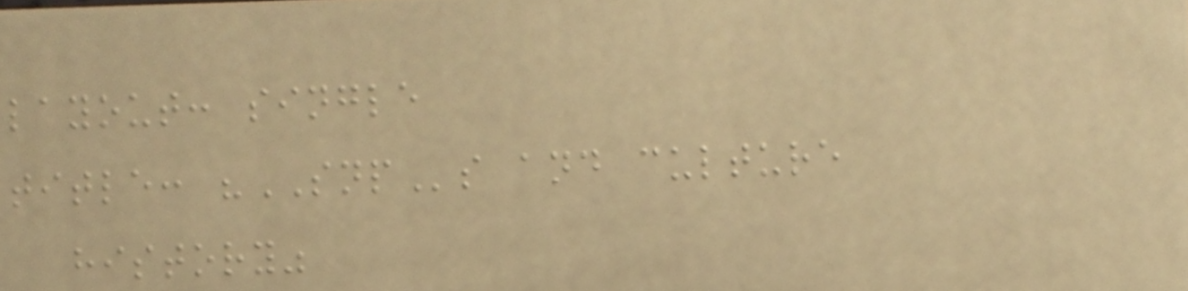layout: single
title: "SNPs and culture
history"
